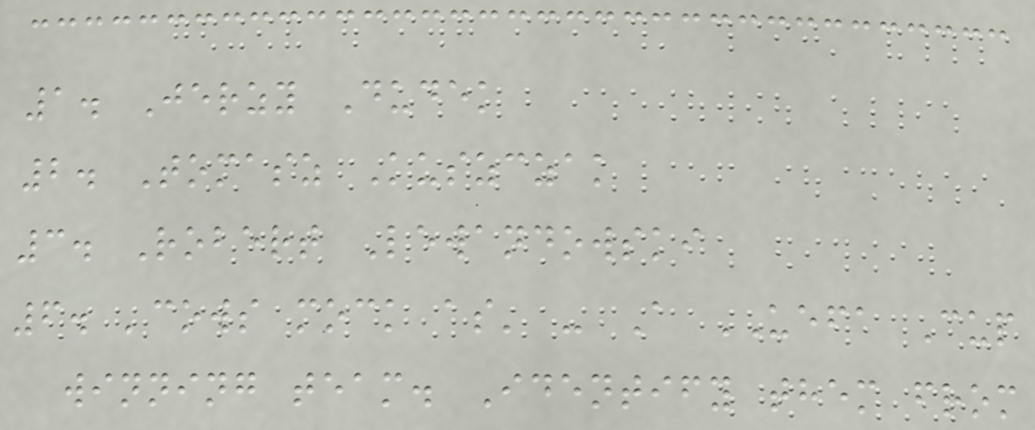1. Jerzy Dudek
2. Tomasz Kuszczak
3. Robert Lewandowski
6. 'cows mock as' - A UEFA Cup
winning team. Identify them from
